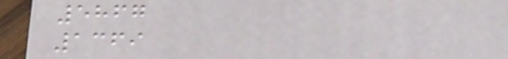5867
1369
